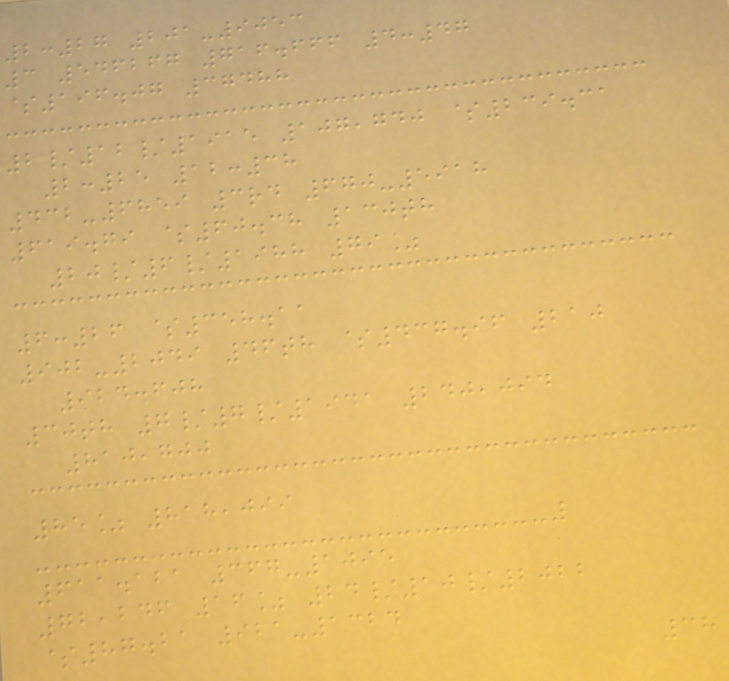2:27 201-9053
3 546267 716.666 4:47
$196.07 37488
2/12/1915 107,740 $239.31
2:25 12:38
432-6859 3rd 670-5918
619.79 $60.38 130th
20/6/1988 79%
6:26 $358.11
902-2049 46th $437.96 210
924.608
30th 7/7/1941 240,094
810,700
85% 818,099
611.121 367-1095
72,246 16% 24/10/2022
$87.21 921-1324
38
